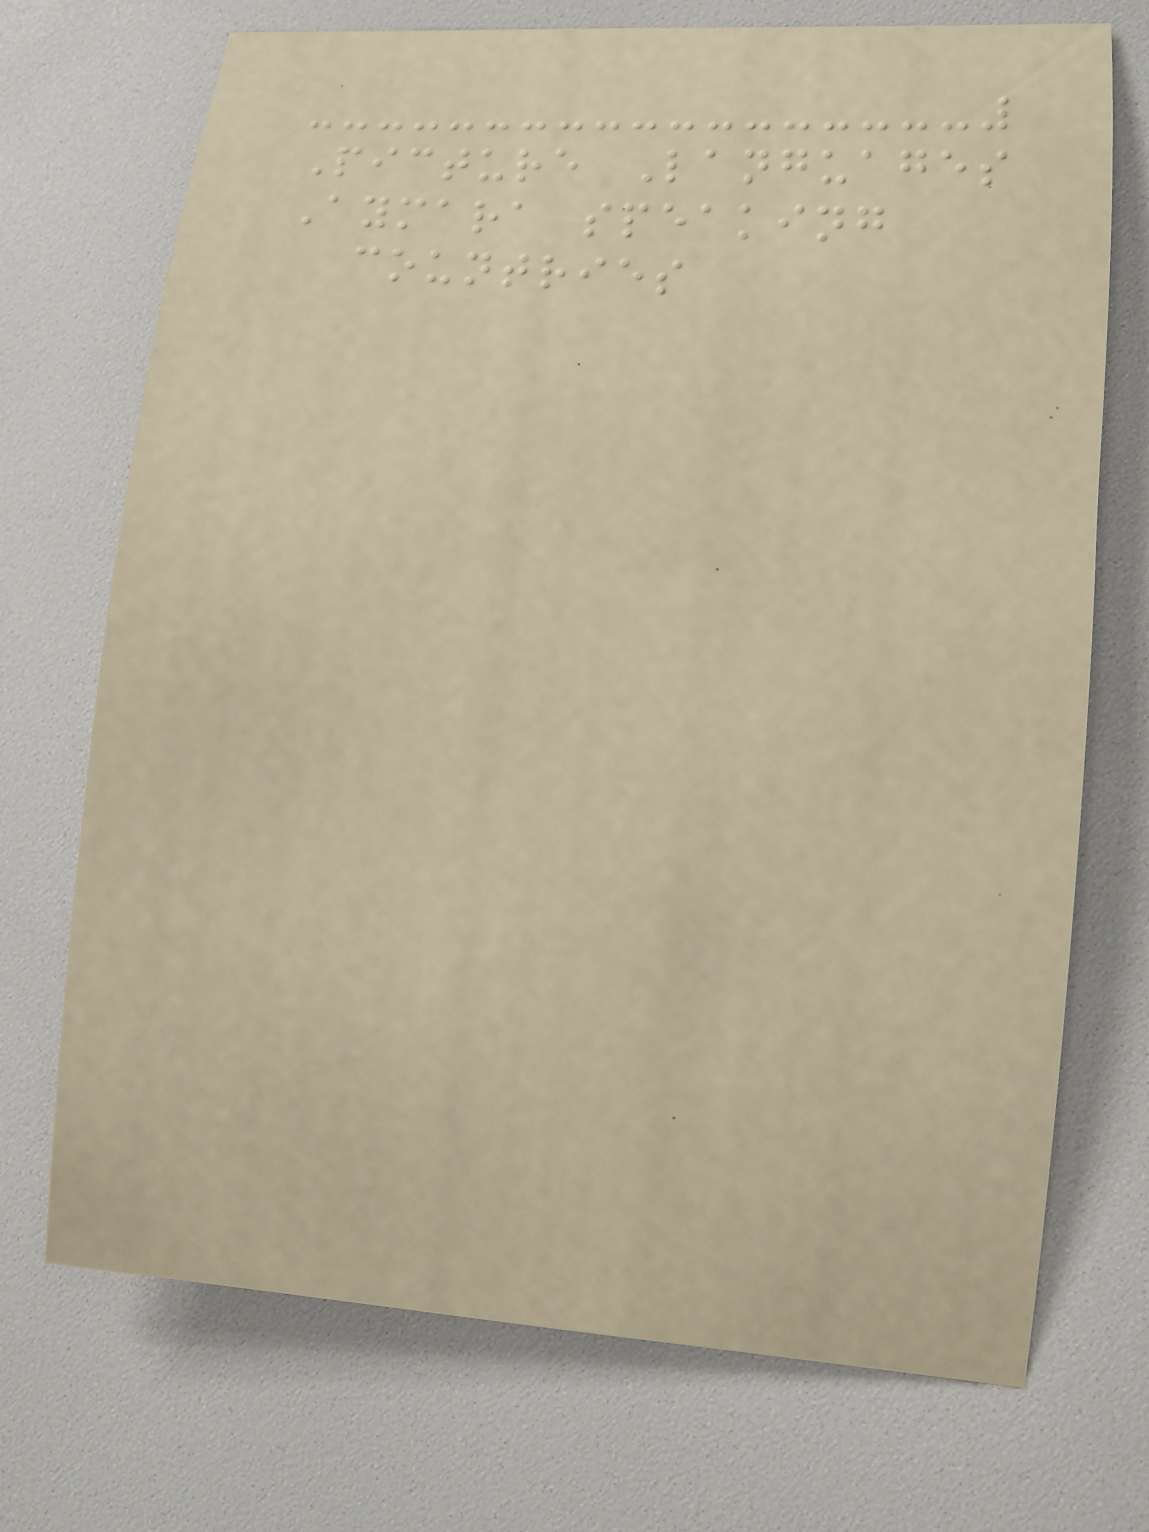Picture Languages
Aymara speaking
countries
